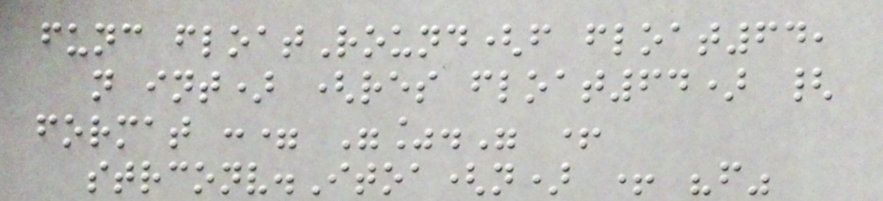func floatRound(f float64,
n int) (res float64) {
format := "%." +
strconv.Itoa(n) + "f"
